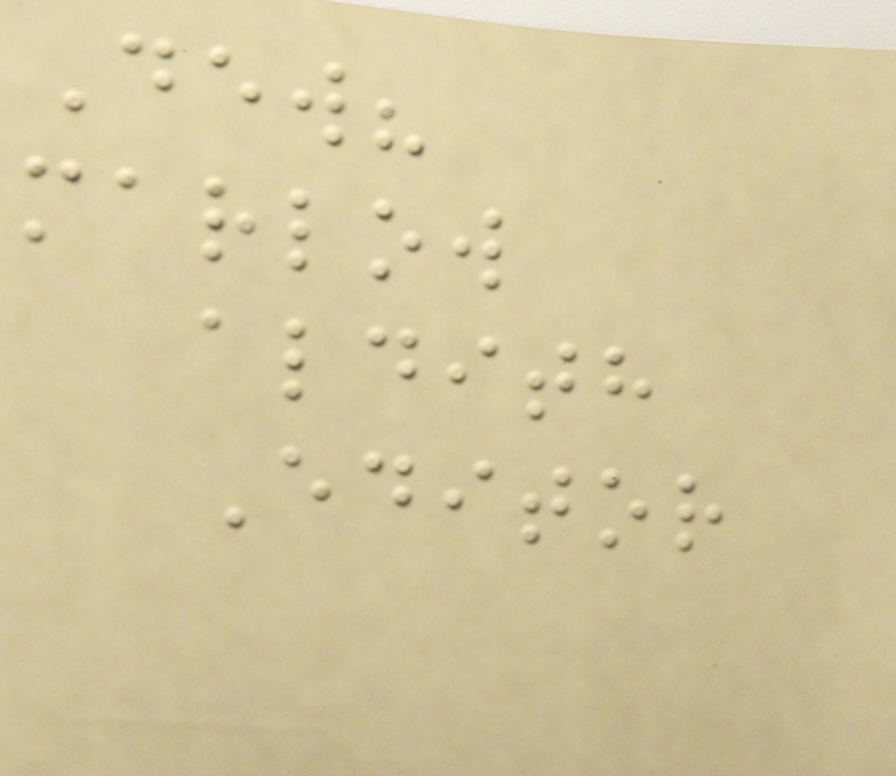Dew?
marlow
aldith
Editor
